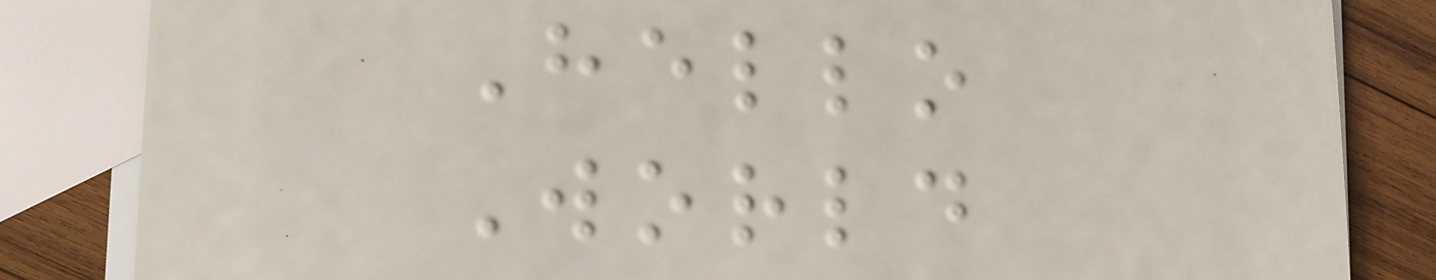Hello
World
